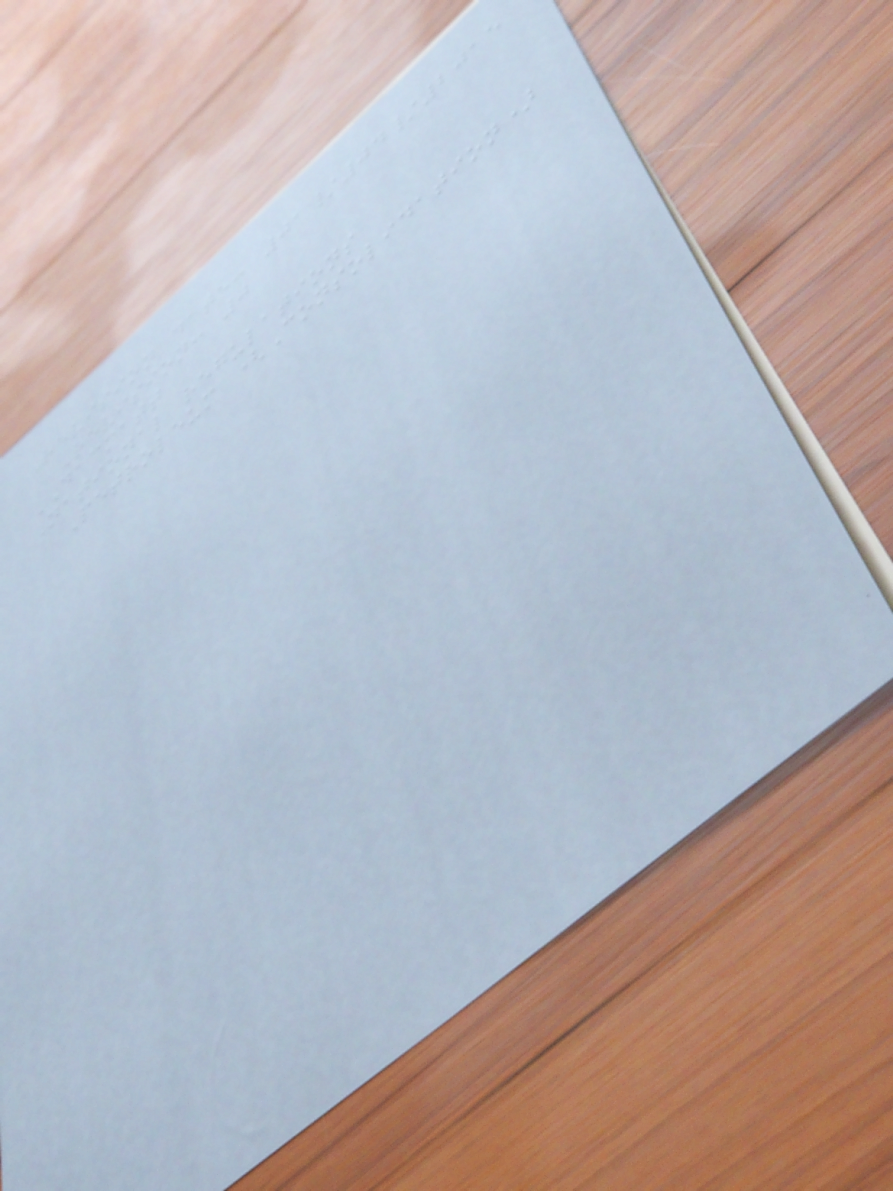Revision date: 01/04/2015
Revision: 0
DACMATT
National regulations
Petroleum (Consolidation)
